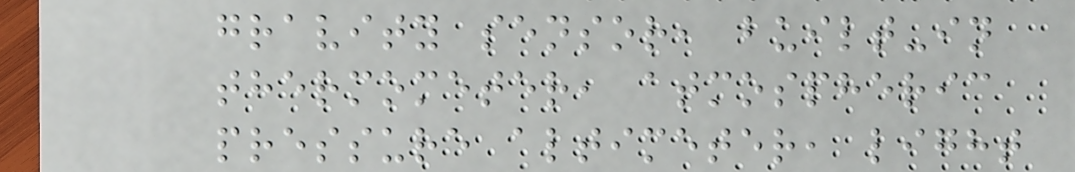gravity sensor, built-in
thermometer, atmospheric
pressure altimeter, light
